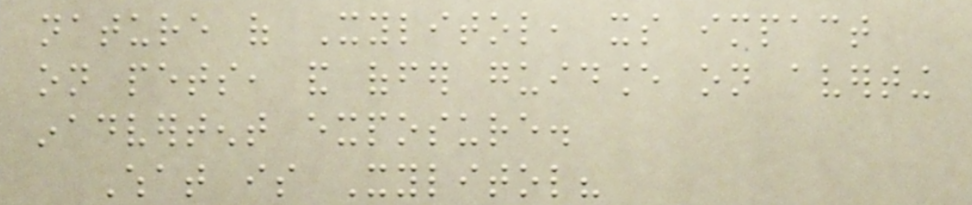nature of Xylitol, its impact
on pets, and offer guidance on averting
inadvertent exposure.
What is Xylitol?
